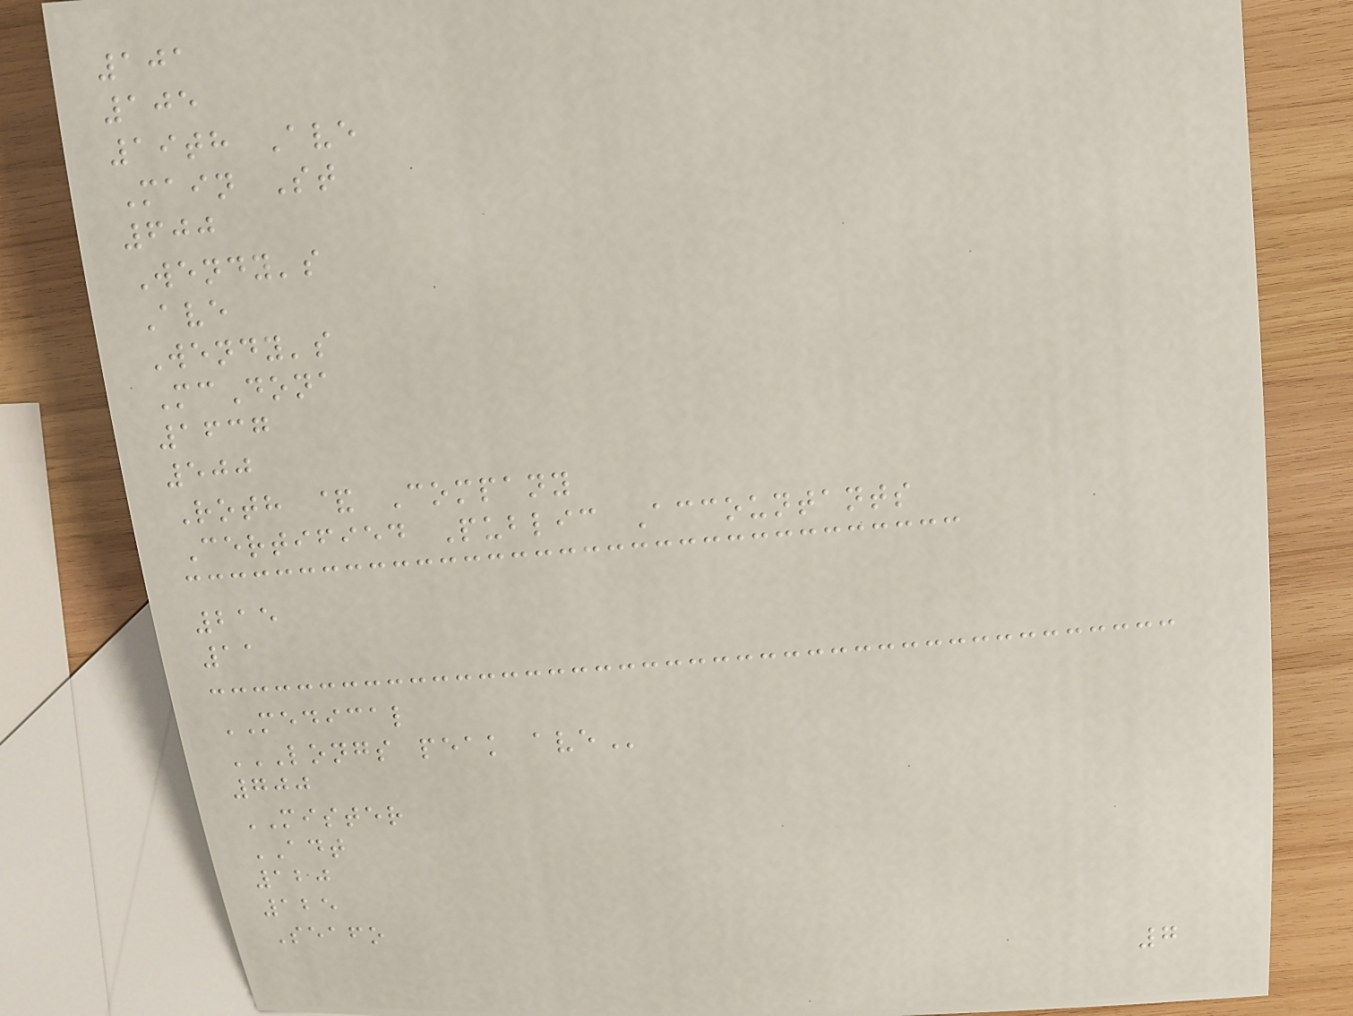101
105
19th Ave
Main St
600
Wendy's
Ave
Wendy's
McDona
1637
500
Roth & Company
Certified Public Accountants
215
11
MEDICAL
LONGS PEAK AVE
700
MISTER
ADT
120
125
Seafo
7
